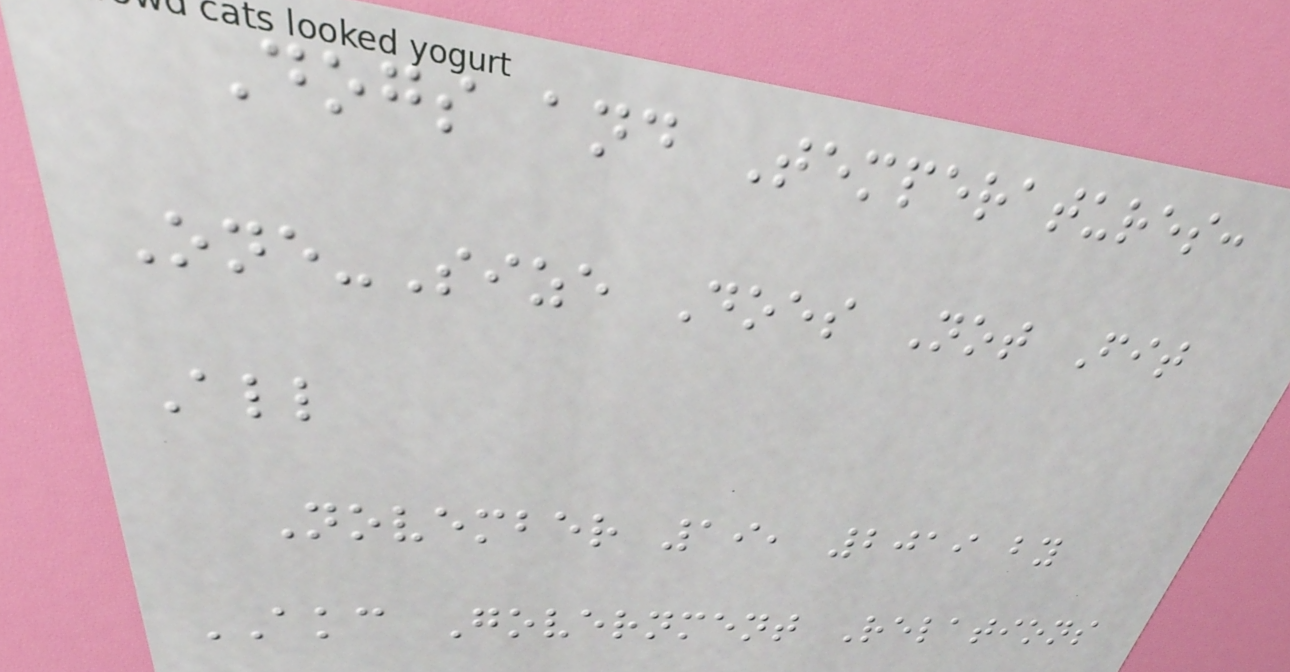Dogs and Temperatures:
One-Size Does Not Fit
All
November 19, 2019 by
AKC Government Relations
